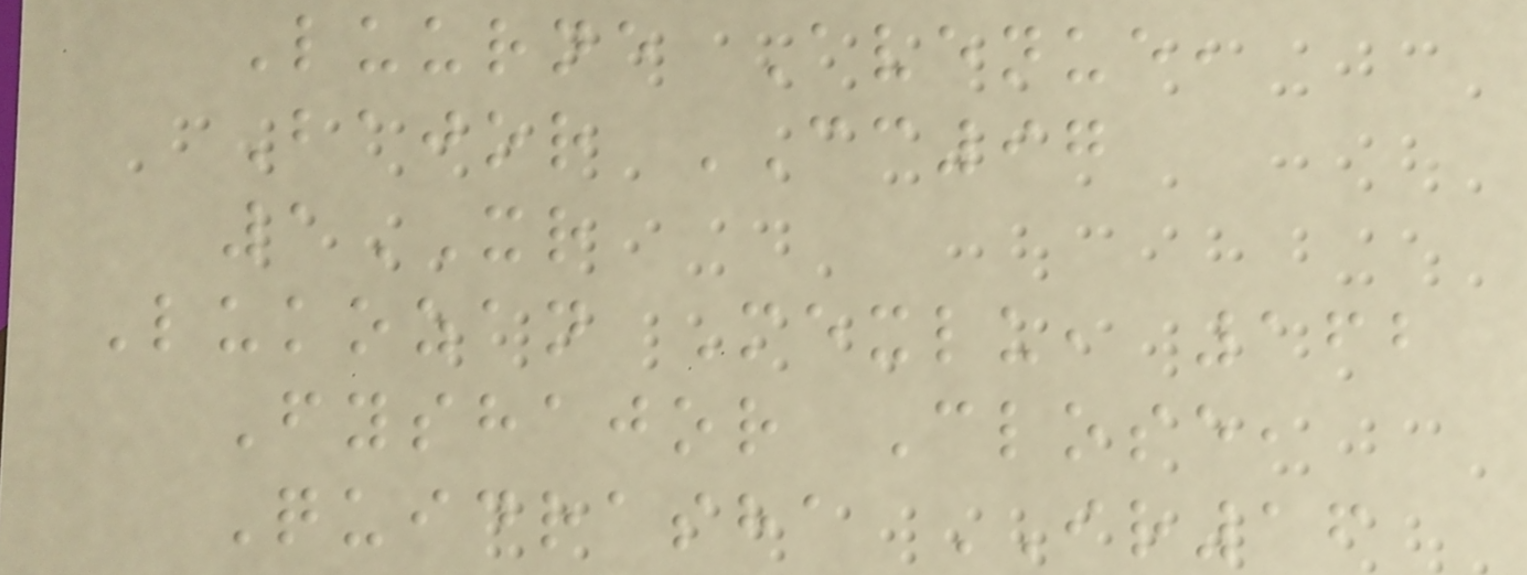Luurne Avenue,
Bajor CC97
1XR
Lukozan Mexlu, 162
Fyshajor Close,
Quidrasha IR16
